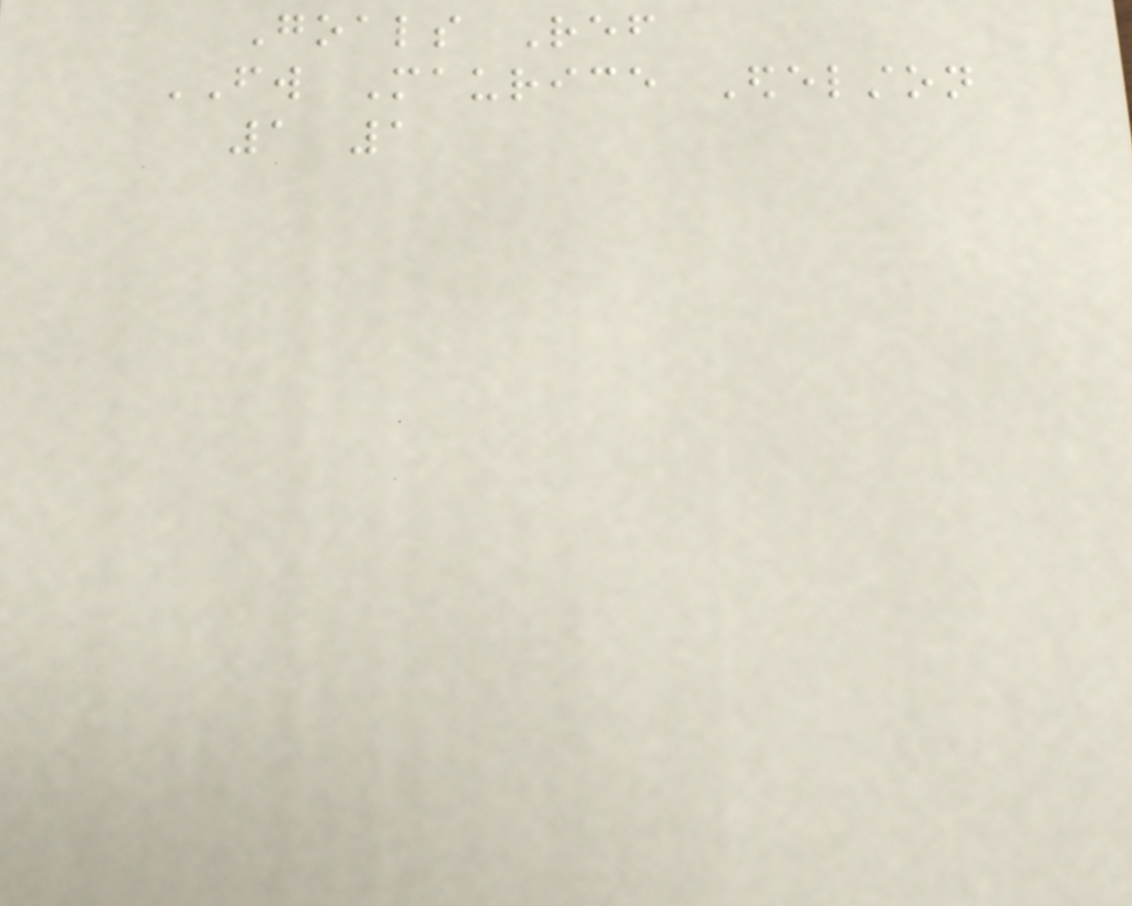Goals Ref
FW Maurice Edelston
1 1
